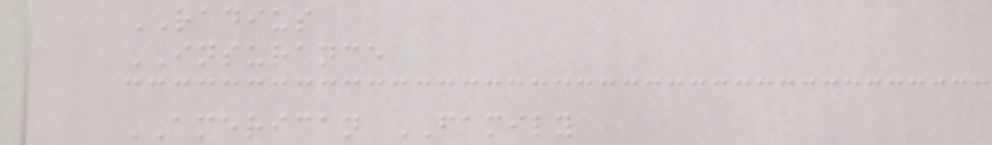RADIUS
INSURANCE
AMERICAN FAMILY
